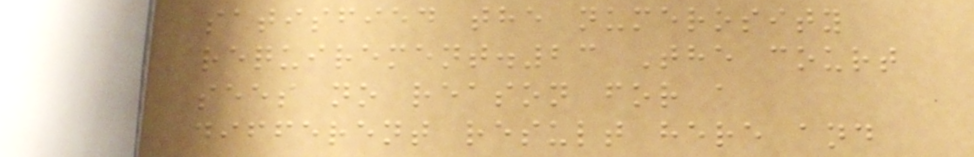satisfied the numerosity
requirement.23 The court
sees no reason for a
different result here and
